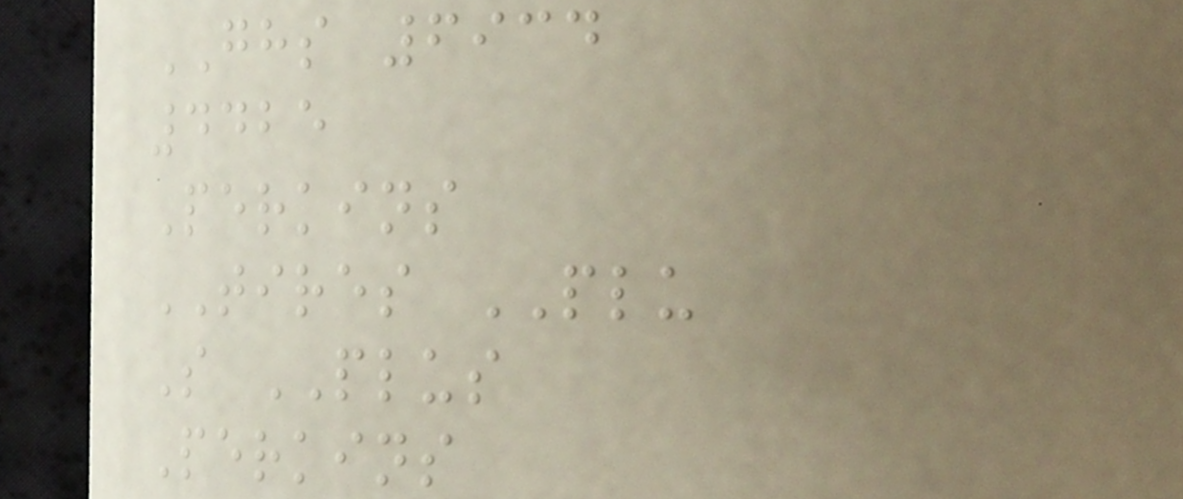GHS 6934
4425
Perkins
TIRES PLU
S PLUS
Perkins
